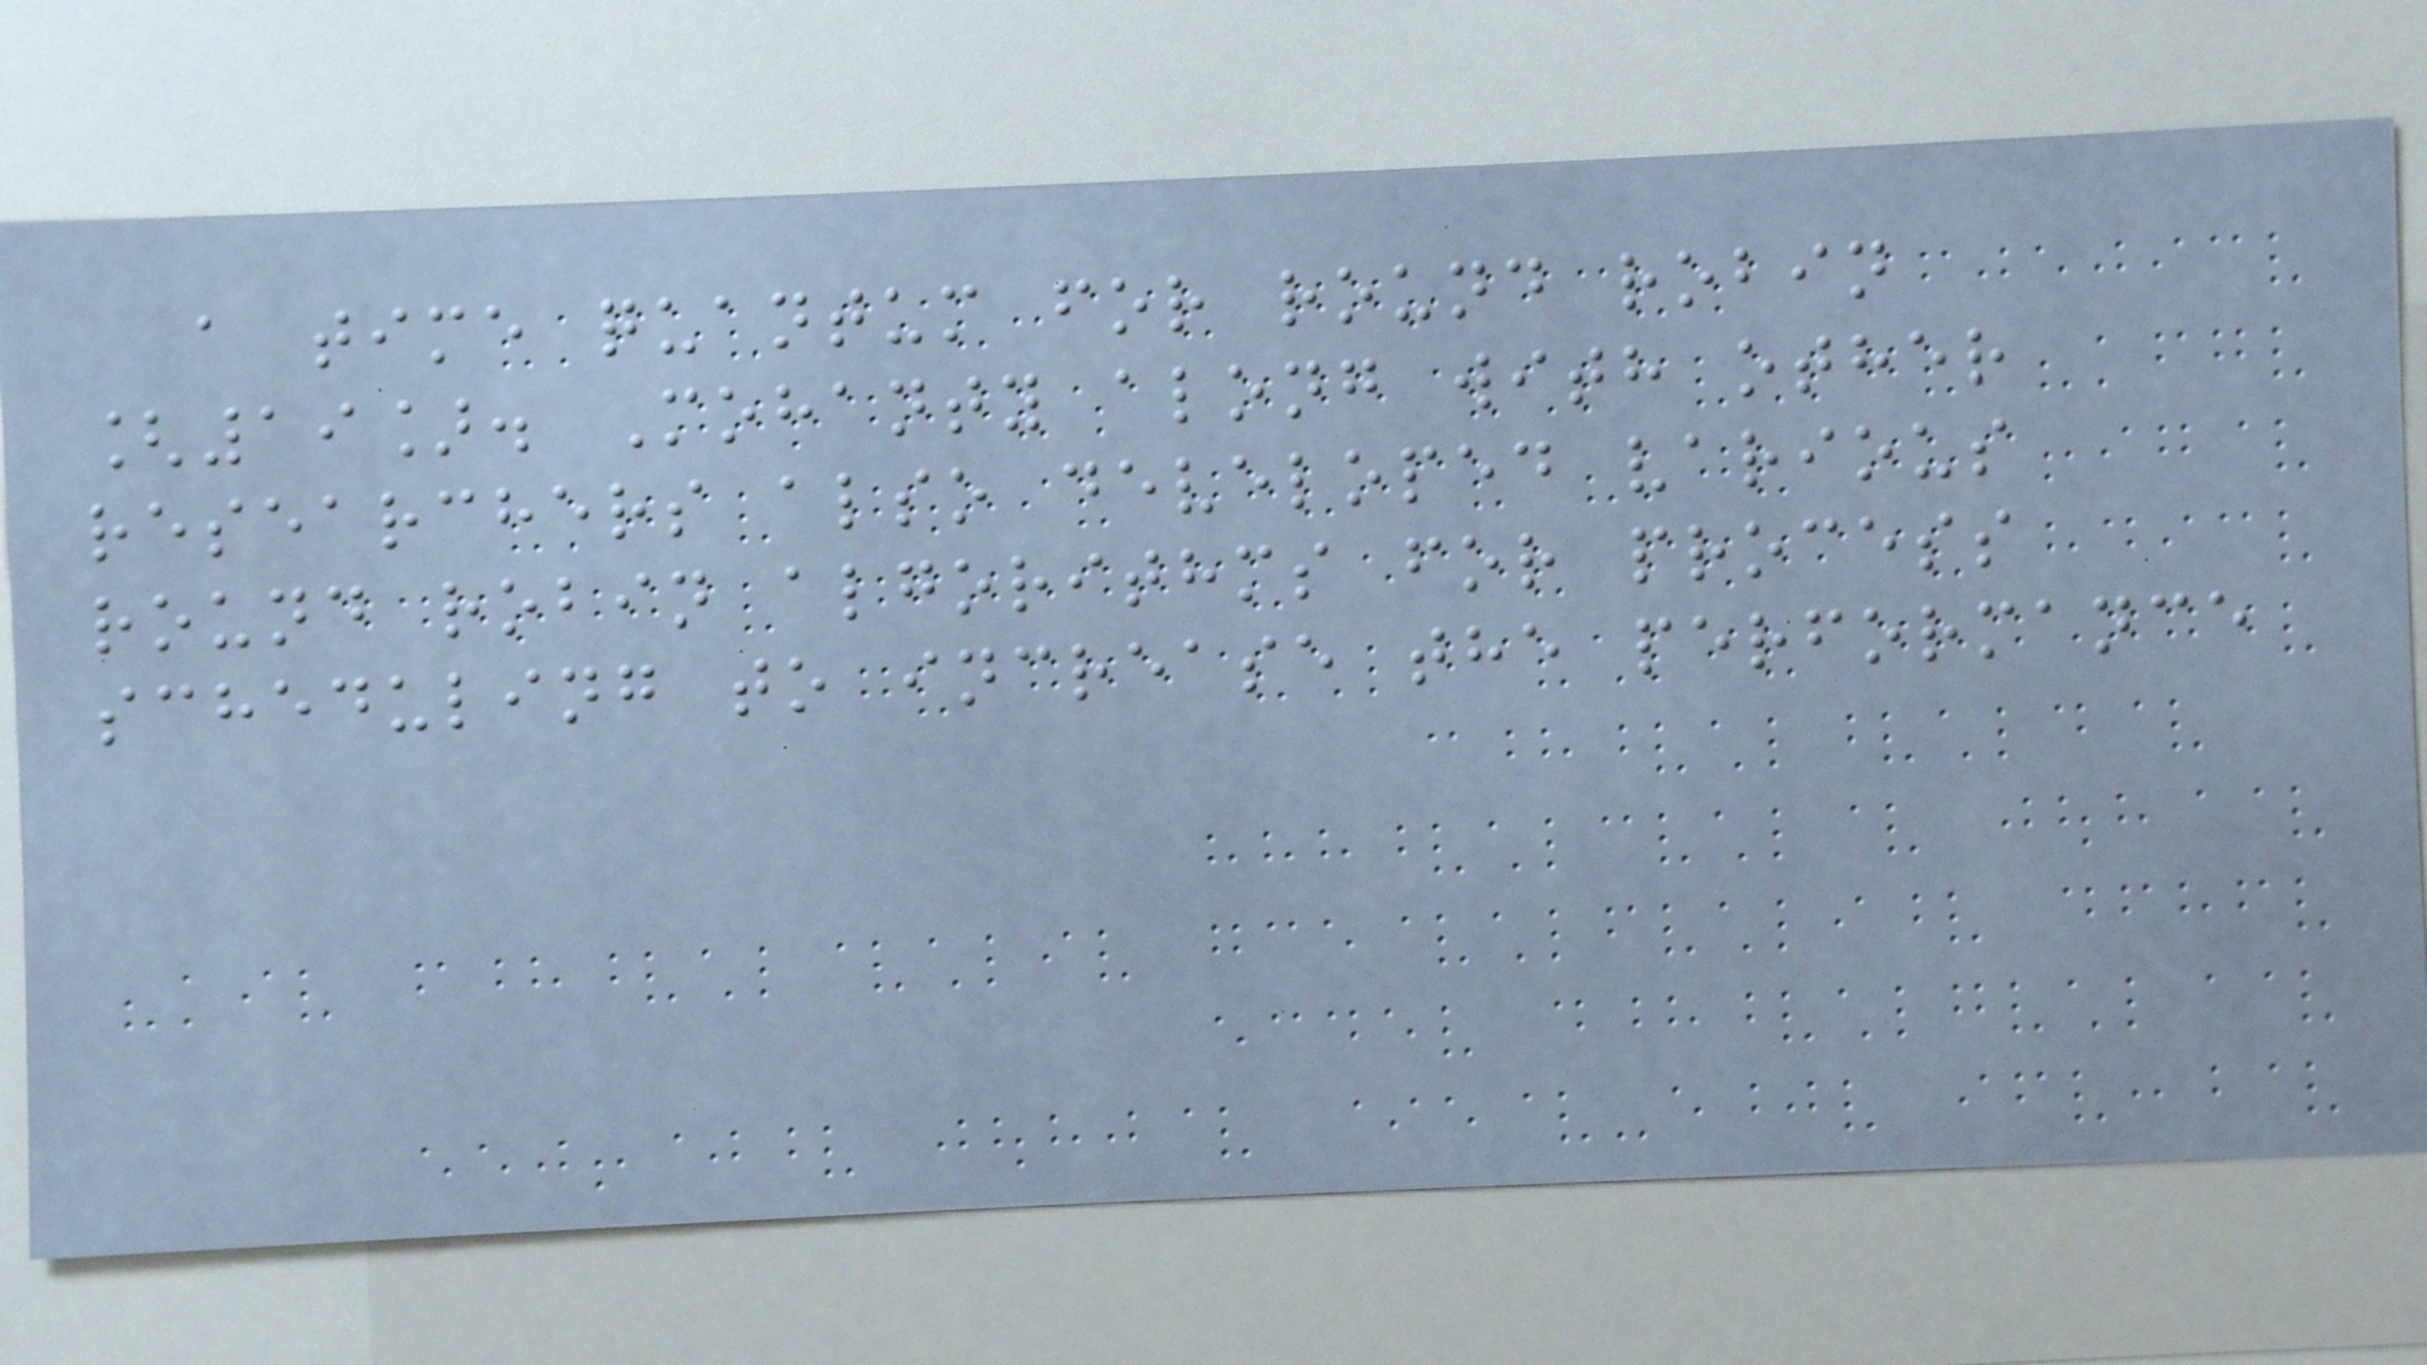a time quantum for round robin
[19]. Mohanty along with other
researchers also developed various
round robin algorithms for process
scheduling to increase the performance
